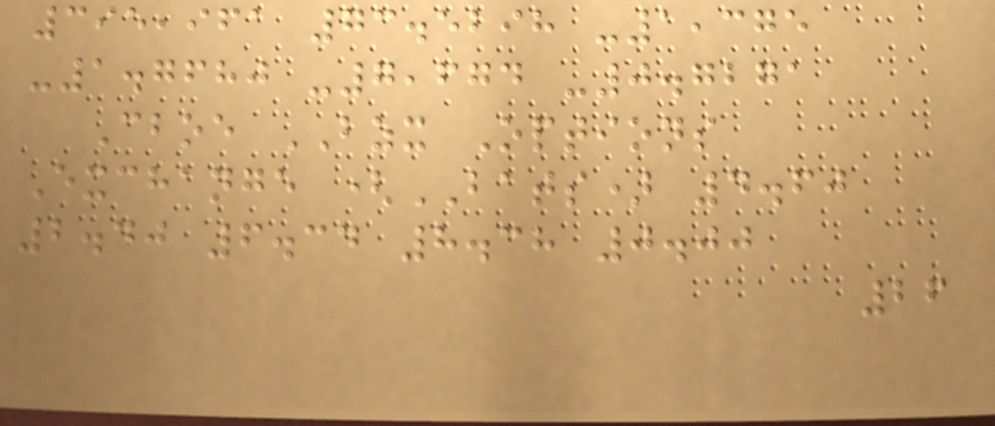395,961 73.5298 -1,375
-1.7680 -7,674 -0.7271
Cboe BZX Options
Exchange (BATS) 4.60
2.40 6.34 8.38 0.00
26
